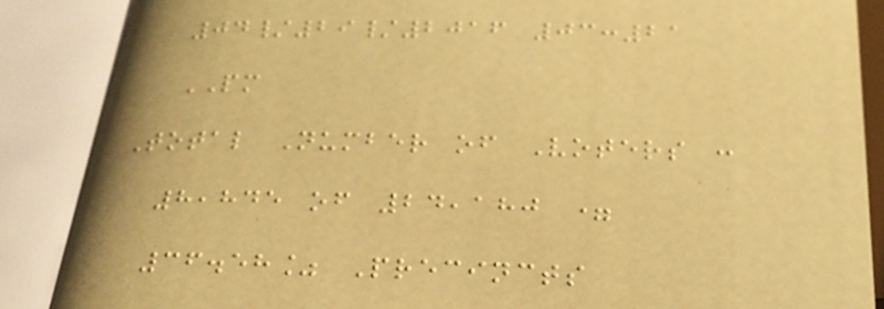04/29/2016 03:21
PM
Total Number of Voters :
8,845 of 24,180 =
36.58% Precincts
